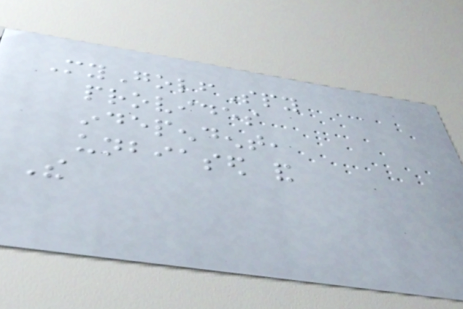MyGolfSpy
provides
independent,
unbiased and
The
